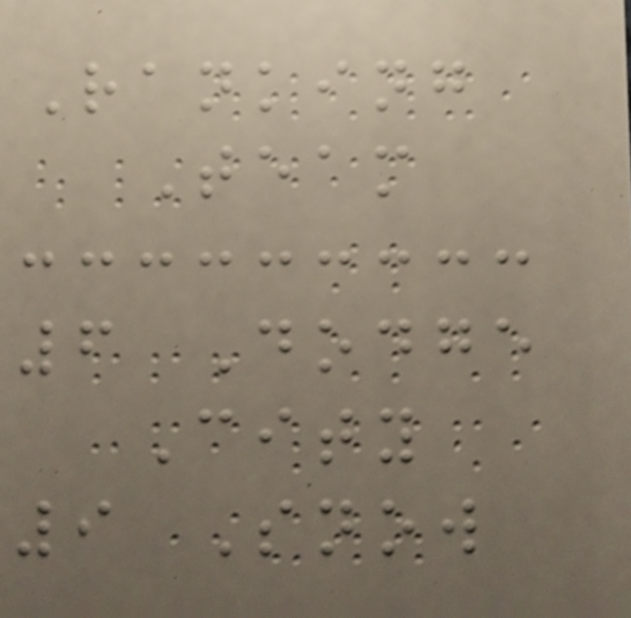Ranking
Team
6 Dodge
City
9 Snow
